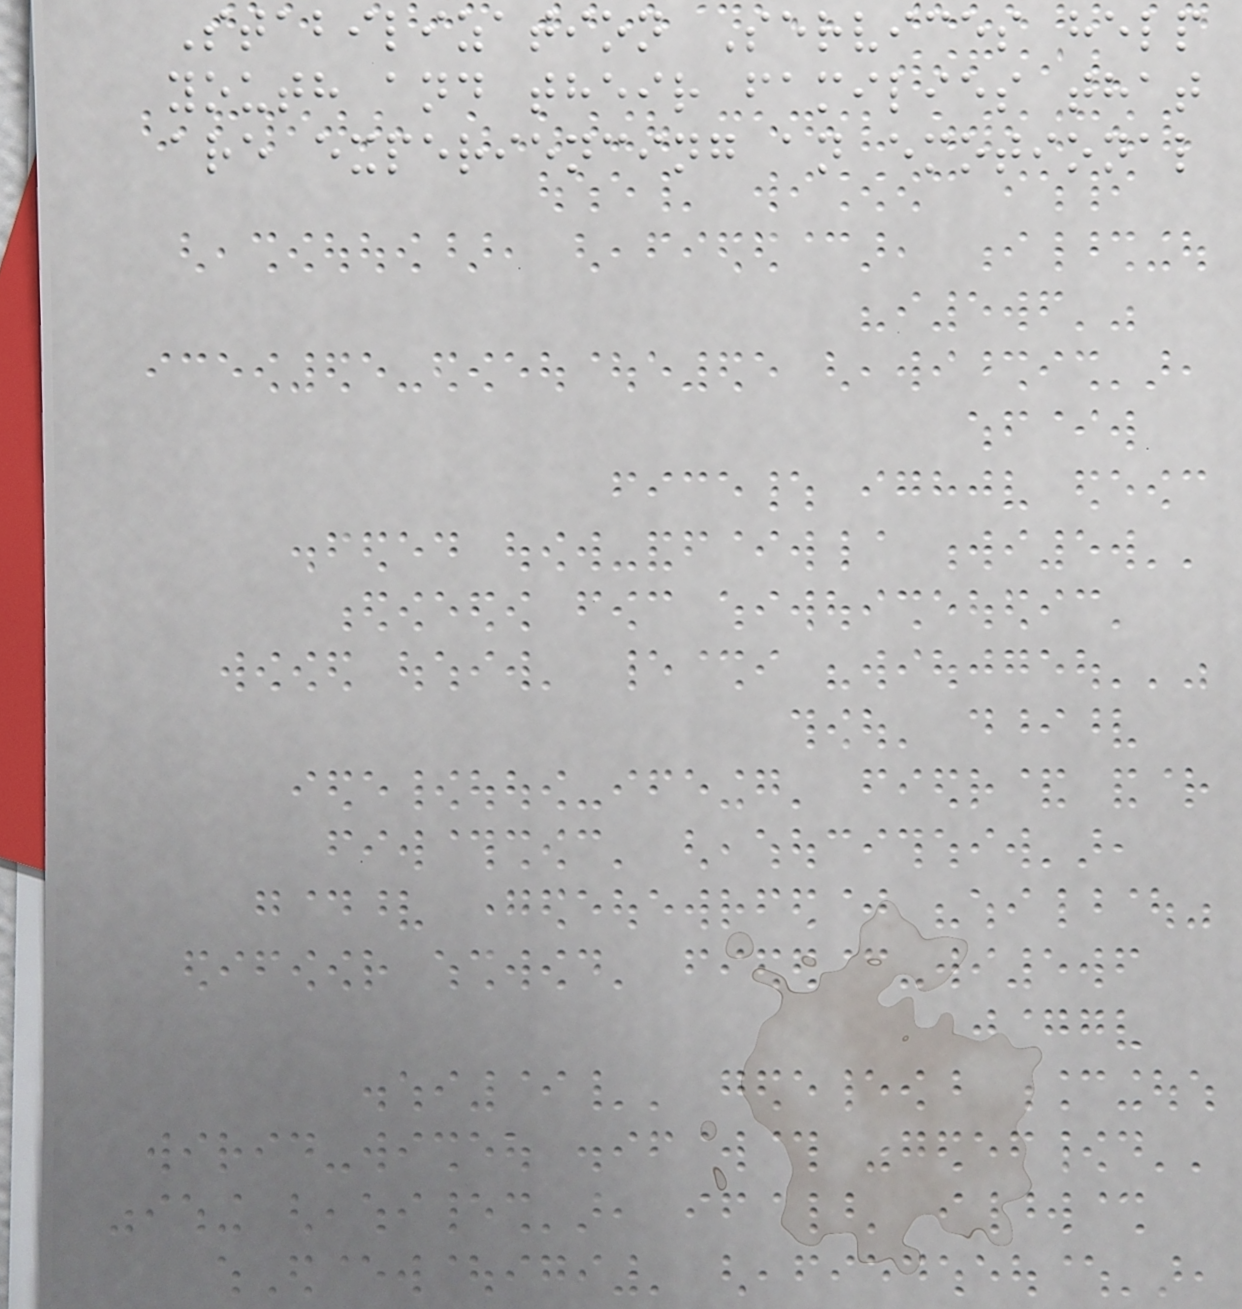Stabilization Services help
youth and their families that
are experiencing an emotional
